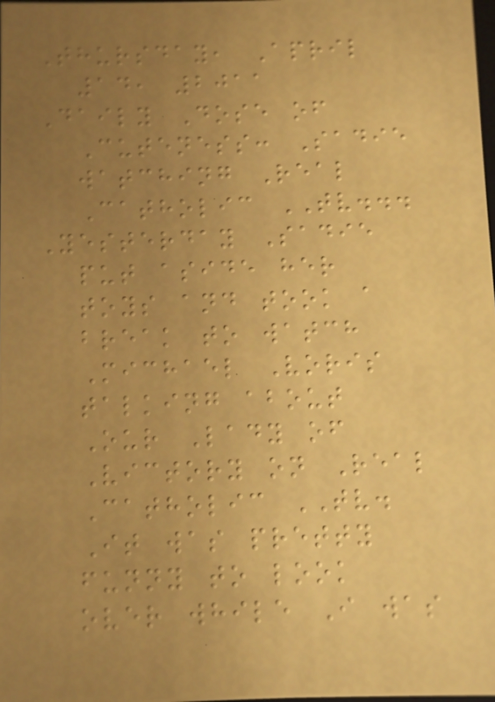Thursday, April
14, 2011
Daily Dose of
Cuteness: Sadie
watching Real
Catholic TV...
Yesterday Sadie
put aside her
toys and took a
break to watch
Michael Voris
talking about
Our Lady of
Victory on Real
Catholic TV.
It was pretty
funny to look
over while I was
